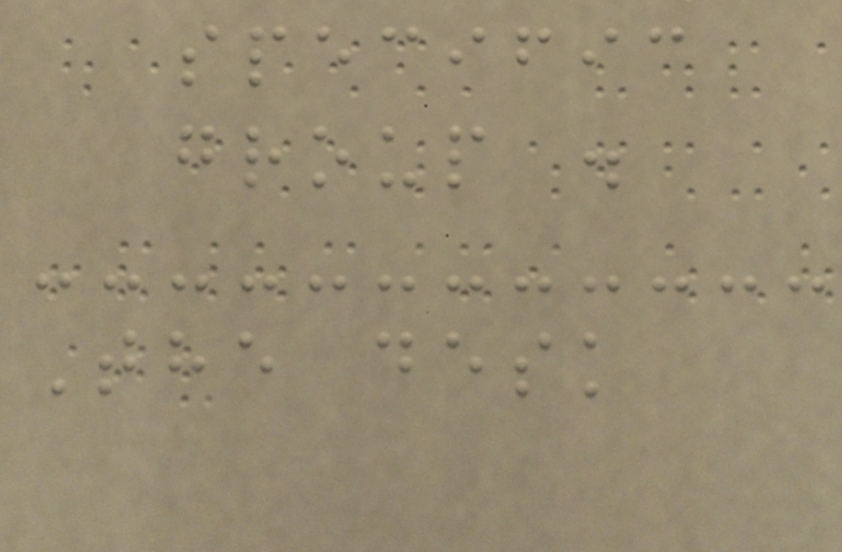specific
group .
The desk
